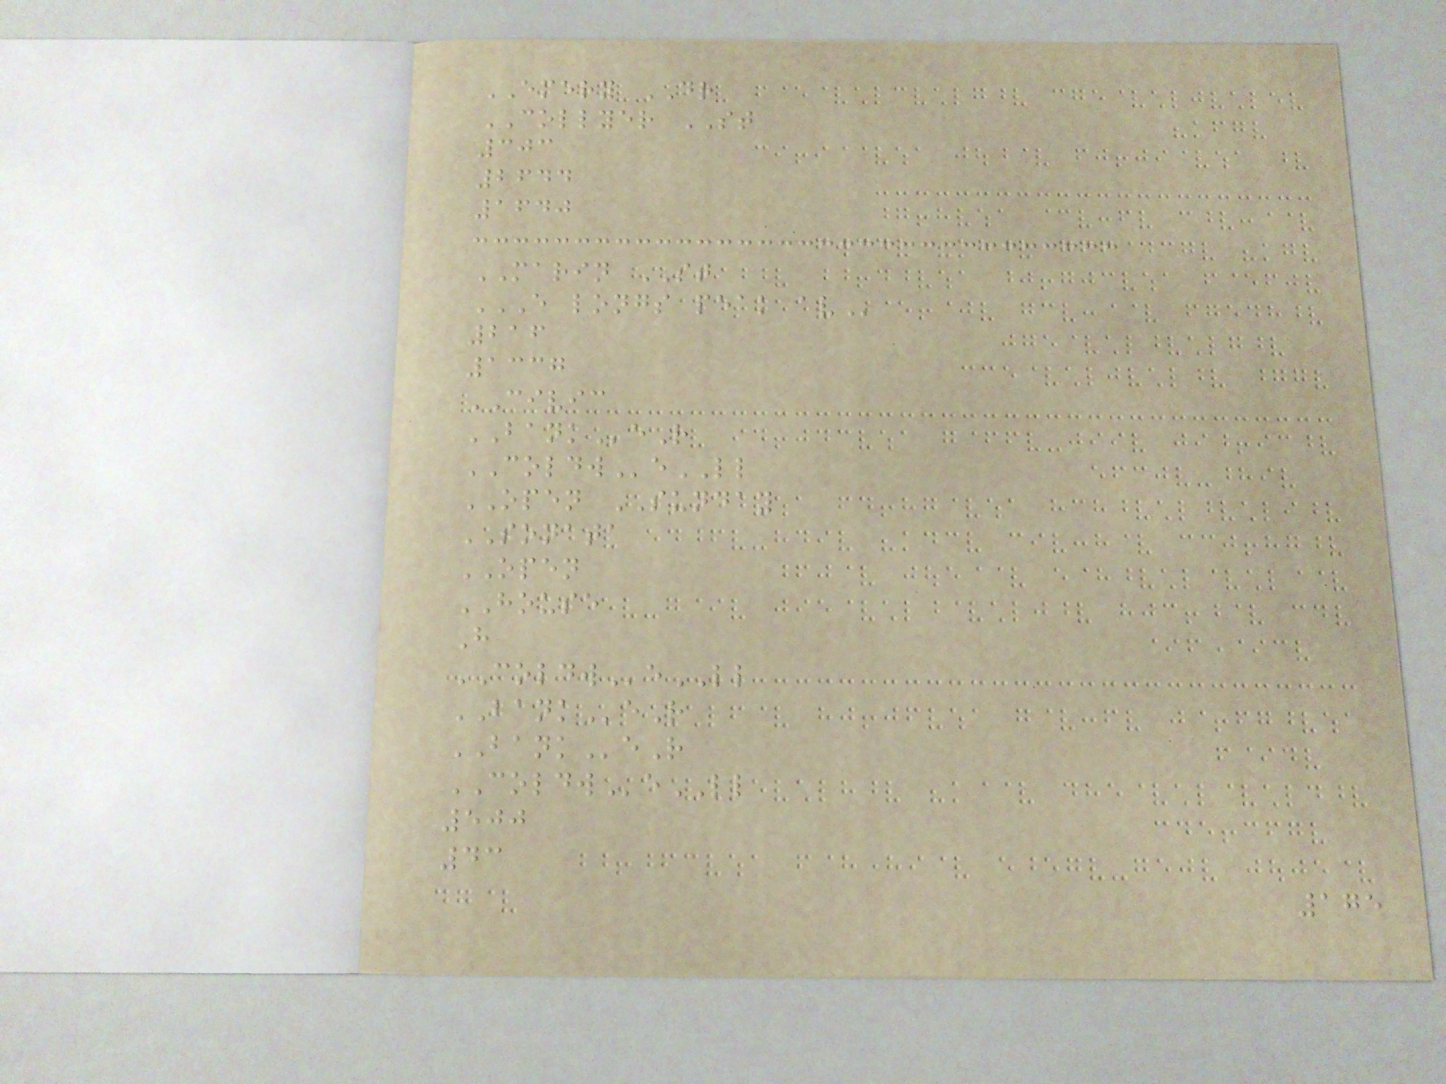EMERY DR
COLLYER ST
303
2644
1640
MARIN ST
E LONGS PEAK AV
216
1337
CIVIC
BANKeR
COLDWeLL
OPEN SUNDAY
SONATA
OPEN
HOUSE
H
COLDWeLL
BANKeR
BANKeR
COLDWeLL
500
43
175
